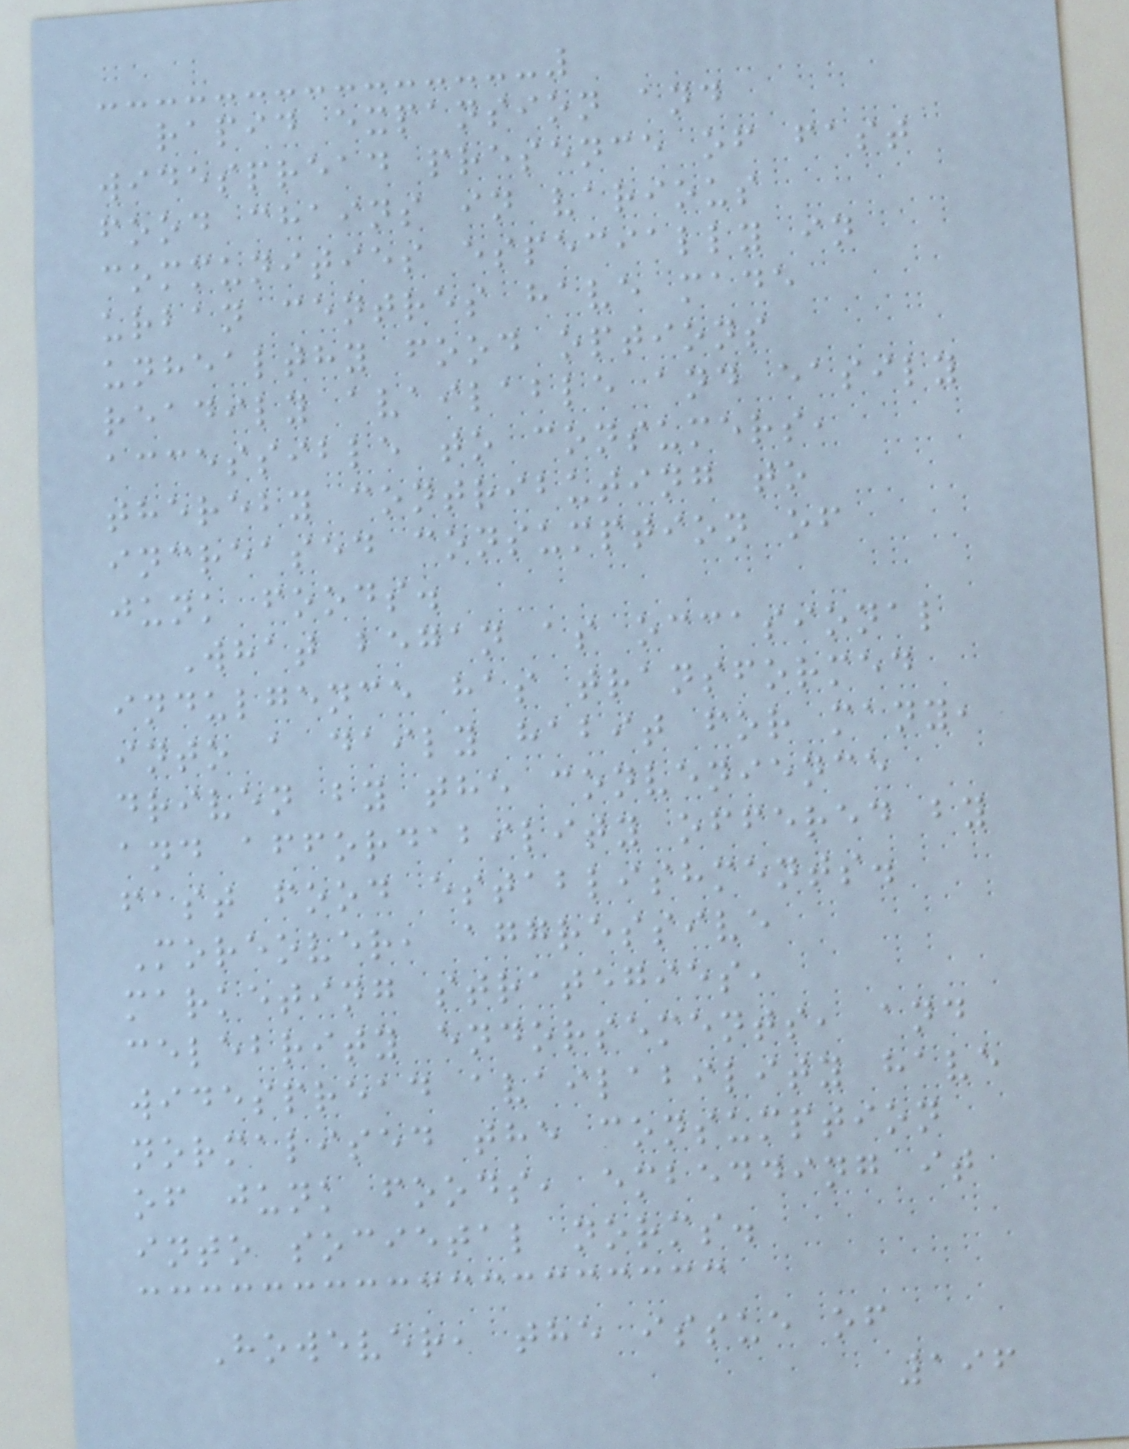rapid expansion and
widespread presence of fast
food chains in various
communities especially in
urban centres have made
unhealthy food options
readily available and easily
accessible to consumers,
thereby contributing to
increased consumption of
junk foods.
What began as occasional
indulgence has transformed
into a daily habit for many,
driven by the convenience
and affordability offered by
fast food establishments.
Moreover, aggressive
marketing strategies,
celebrity endorsements, and
widespread availability have
normalised the consumption
of junk foods, embedding it
into societal norms.
However, the issue of
196
